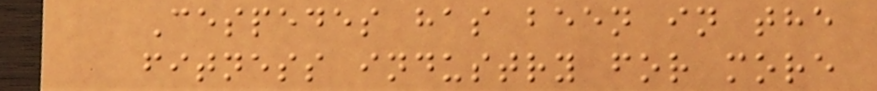Cespedes has been in the
fitness industry for more
